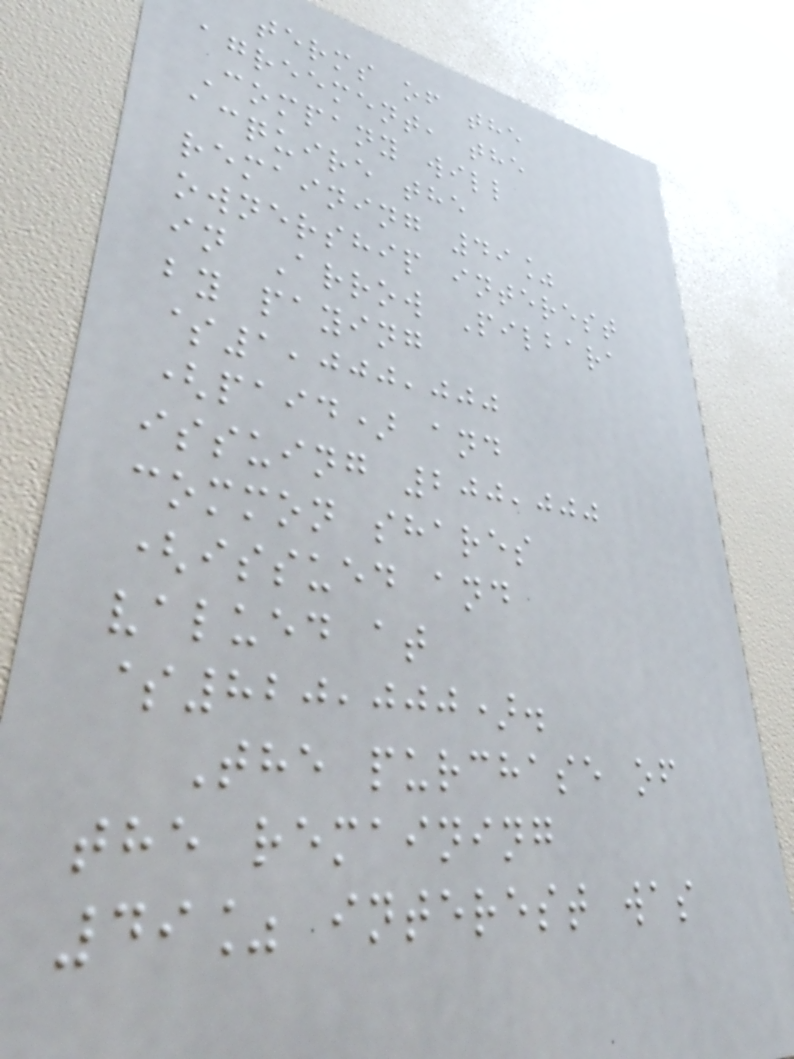terms of the
agreement, the
Company will
acquire the
remaining 49%
ownership interest
in Arrow Pilbara
by paying
$1,000,000
(paid) and
issuing 200,000
common shares
(issued and
valued at
$820,000).
The purchase of
the remaining
49% interest was
